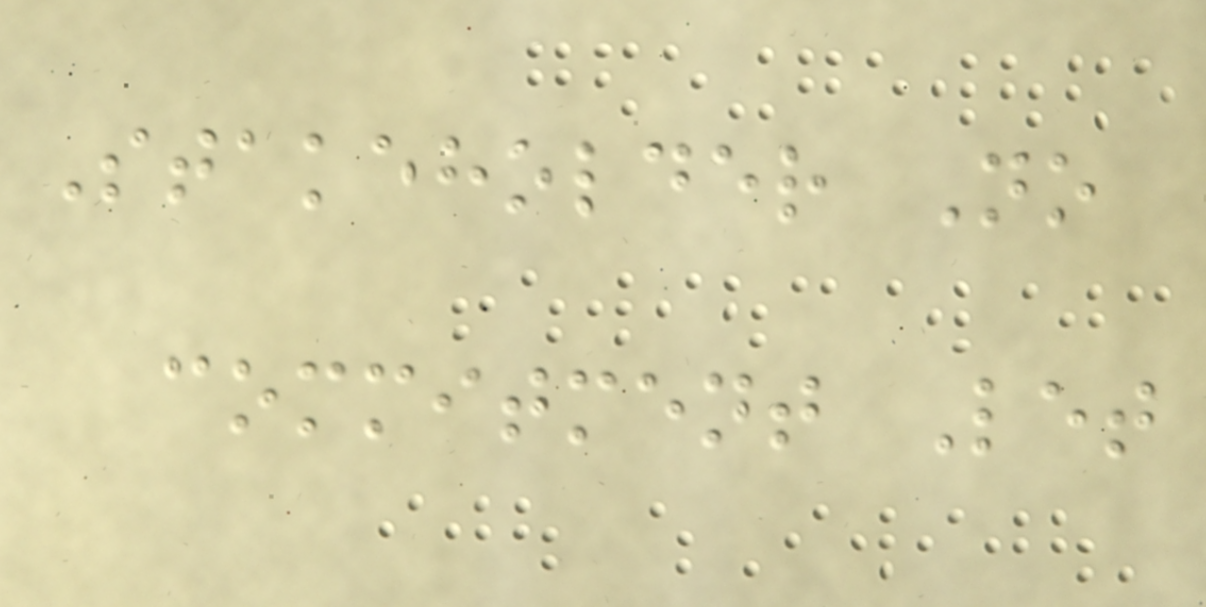Stakeholder No
commitment Let
